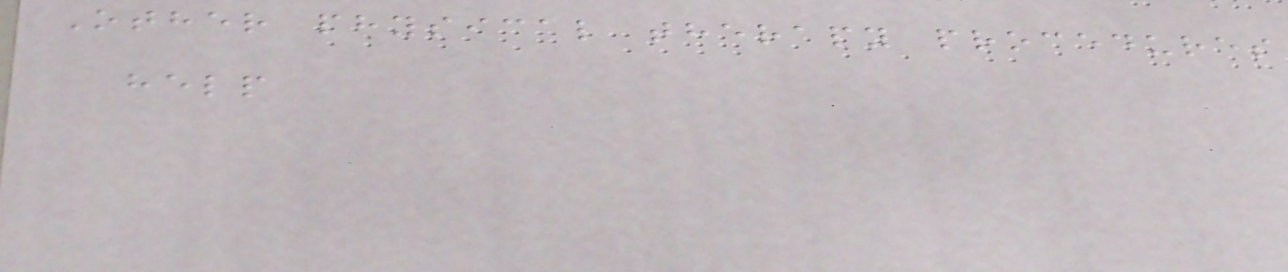Other physical therapy procedures
help
